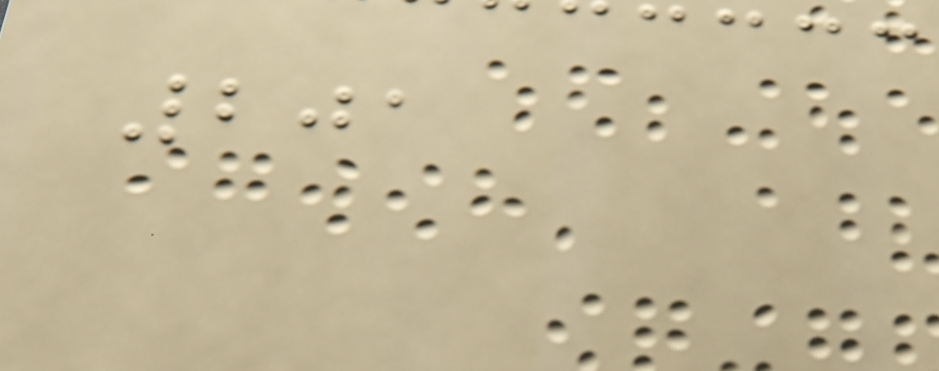201
